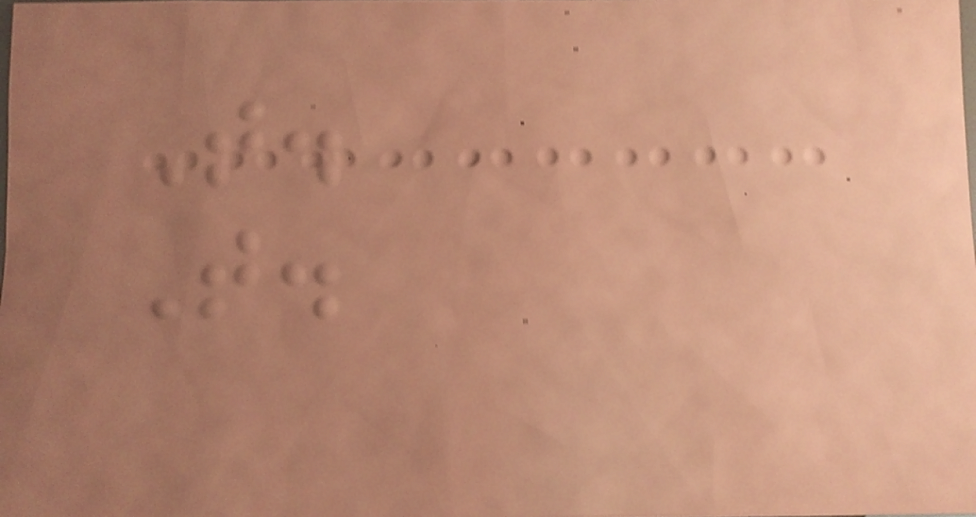T.
T.
